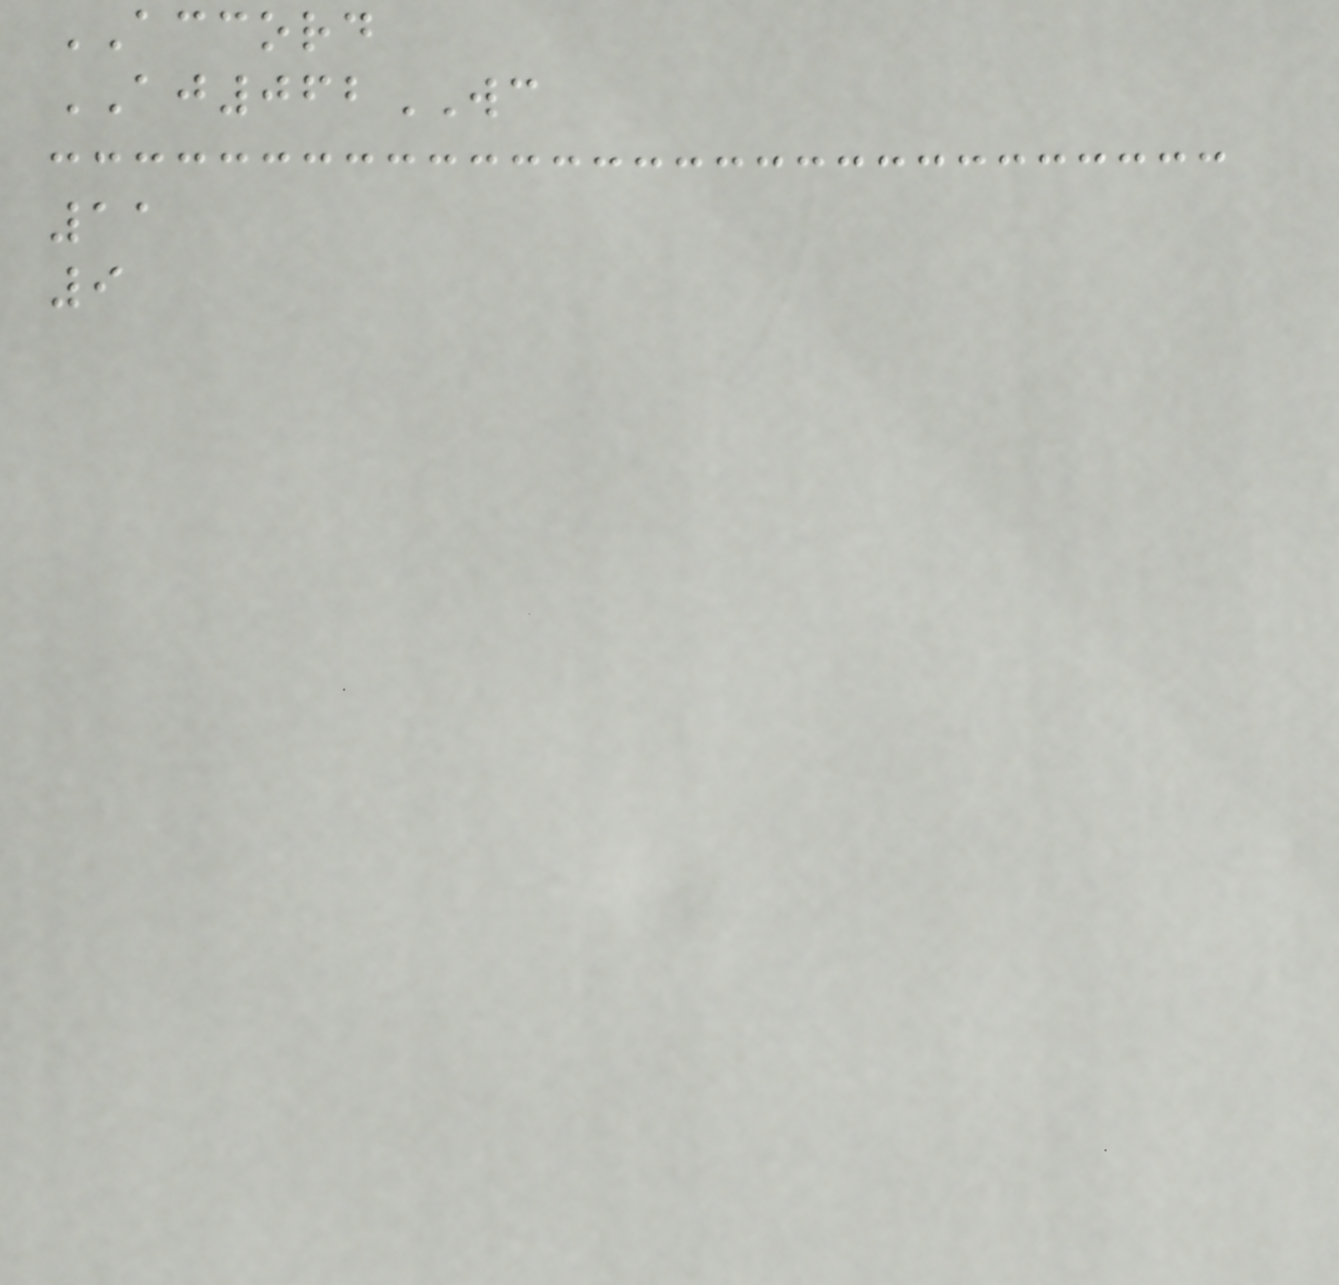ACCORD
AJ062WC
11
9
